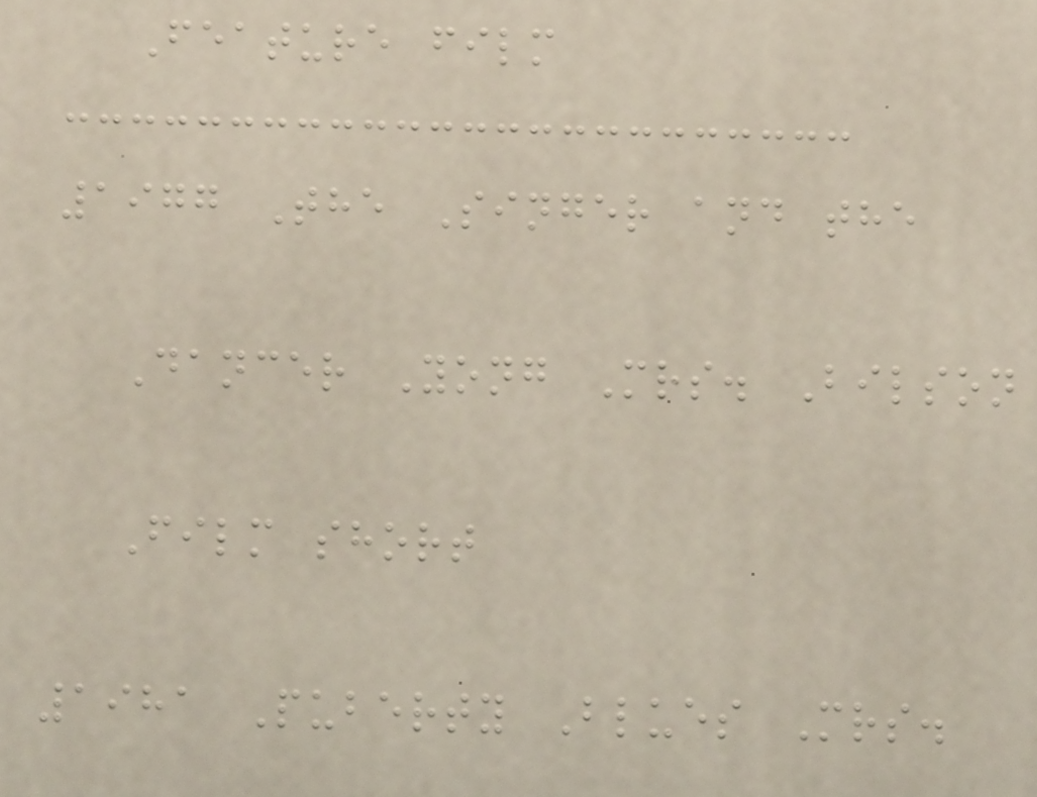Feature film
1977 The Singer and the
Dancer Yong Mrs. Bilson
Film short
1981 Puberty Blues Mrs.
